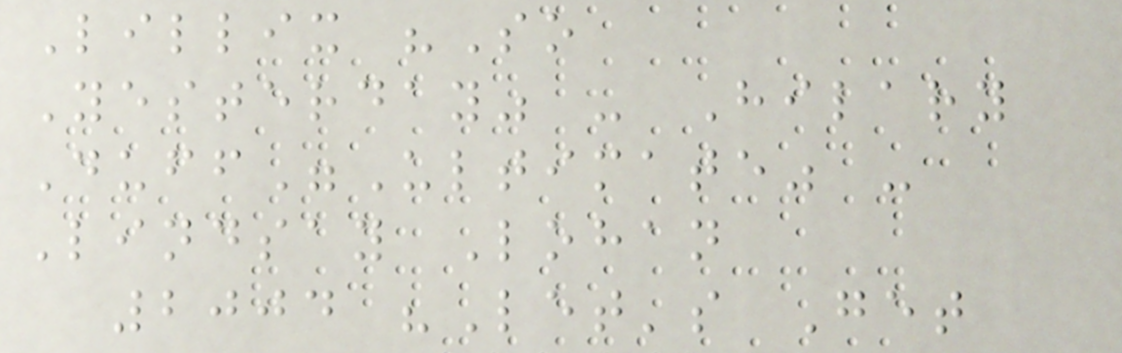Lillix "So
Yesterday" - Hilary
Duff"Ultimate" -
Lindsay Lohan
2004 "Let's Get
